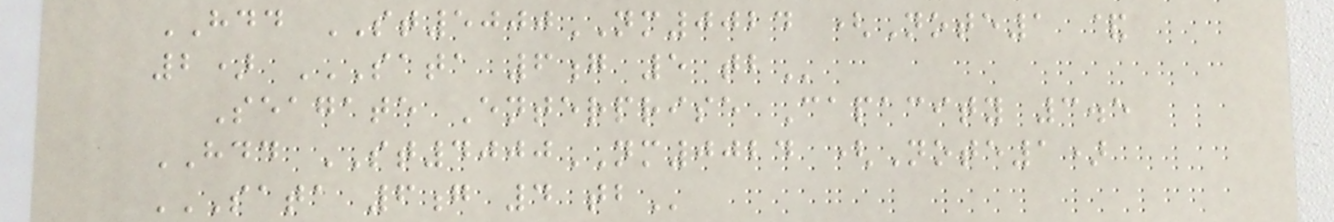HDD ST5000NM0024 (Note1 &
2) SATA 6G 5 TB
Seagate Enterprise Capacity 3.5
HDD ST4000NM0024 (Note1)
SATA 6G 4 TB
